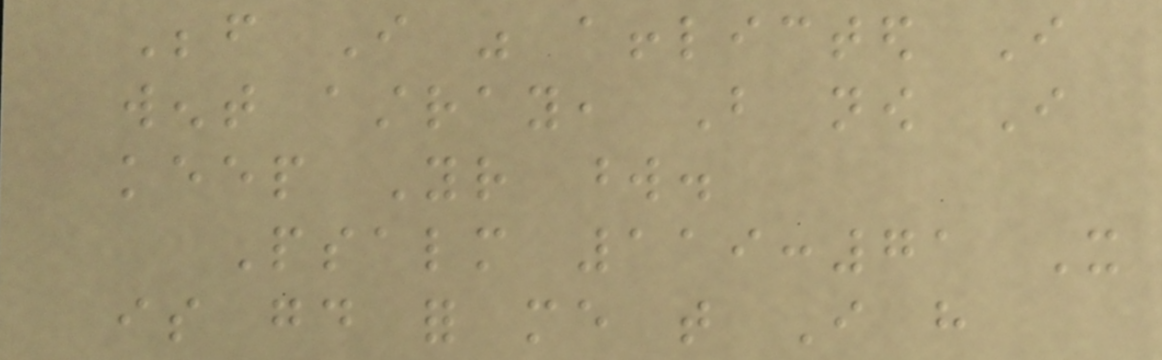Before I was afflicted I
went astray, But now I
keep Your word.
Psalm 119:71 It
is good for me that I have
